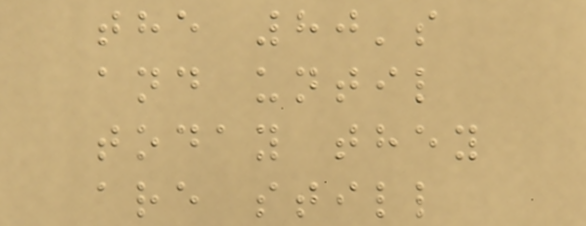the 80's
and until
today they
are still
